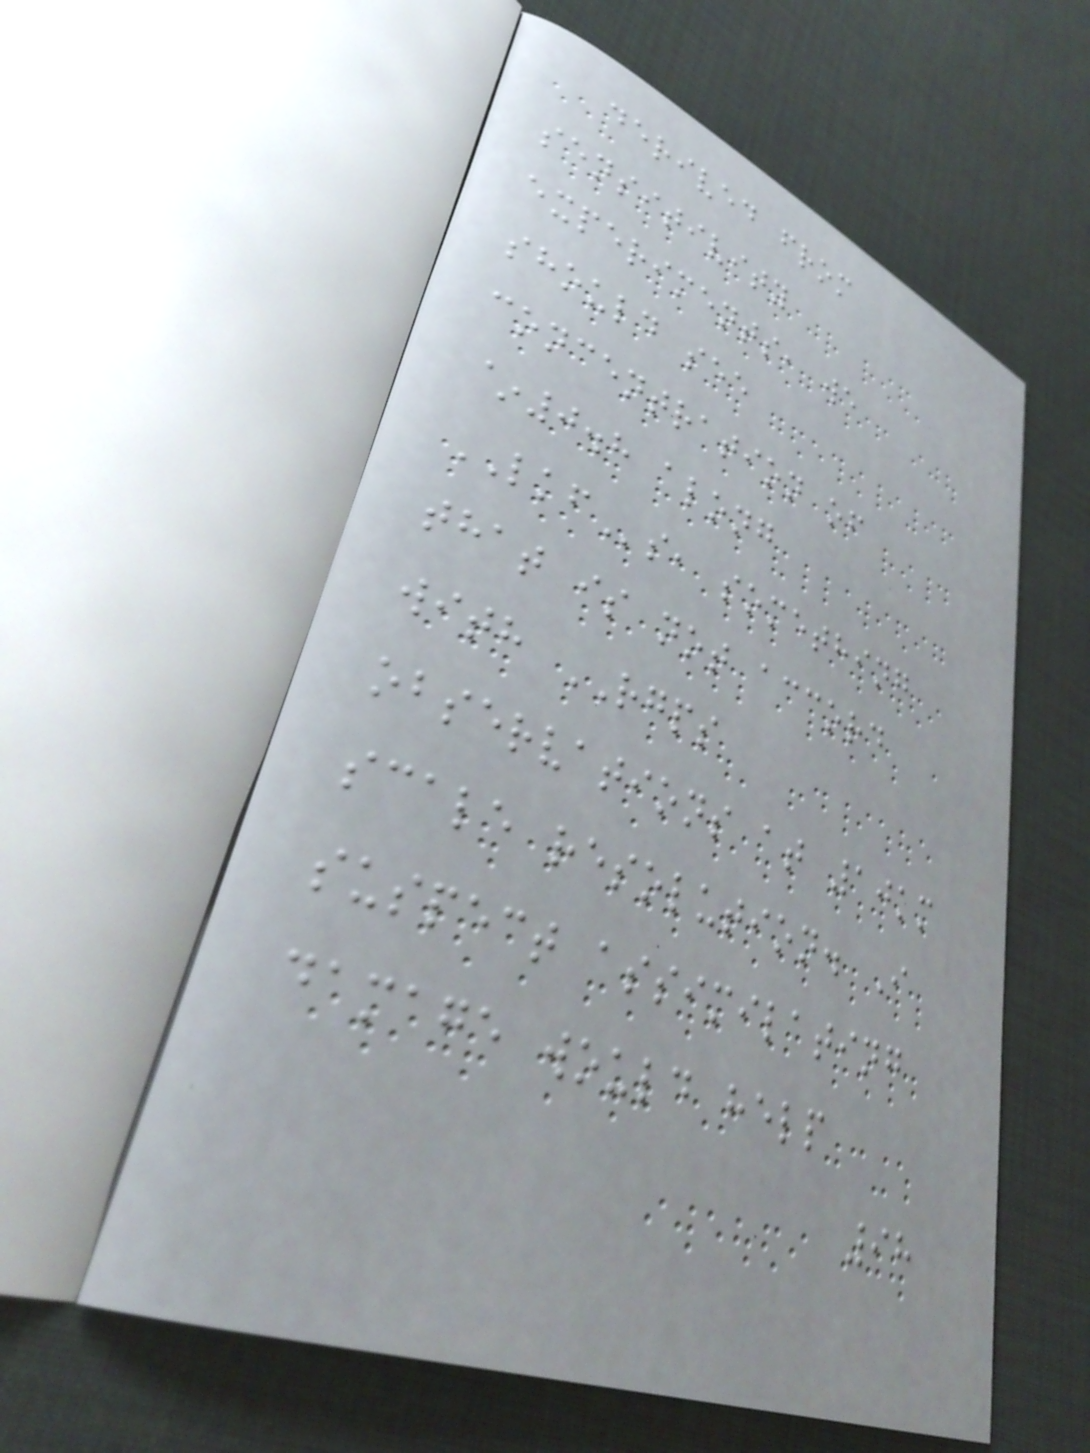derived from
sensitivity
experiments, we
should see
concentration of
~0.8 along
LKFs, something
that is not accord
with RGPS
observations at 10km
scale resolution. I
suspect assimilating
damage would help
98
